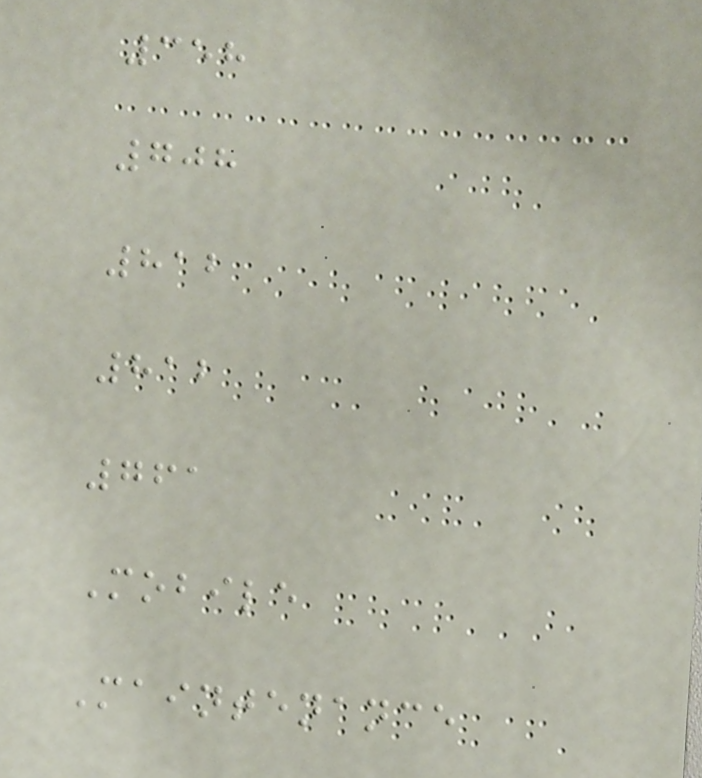358
708
812
812
761
Mobile
Maintenance
